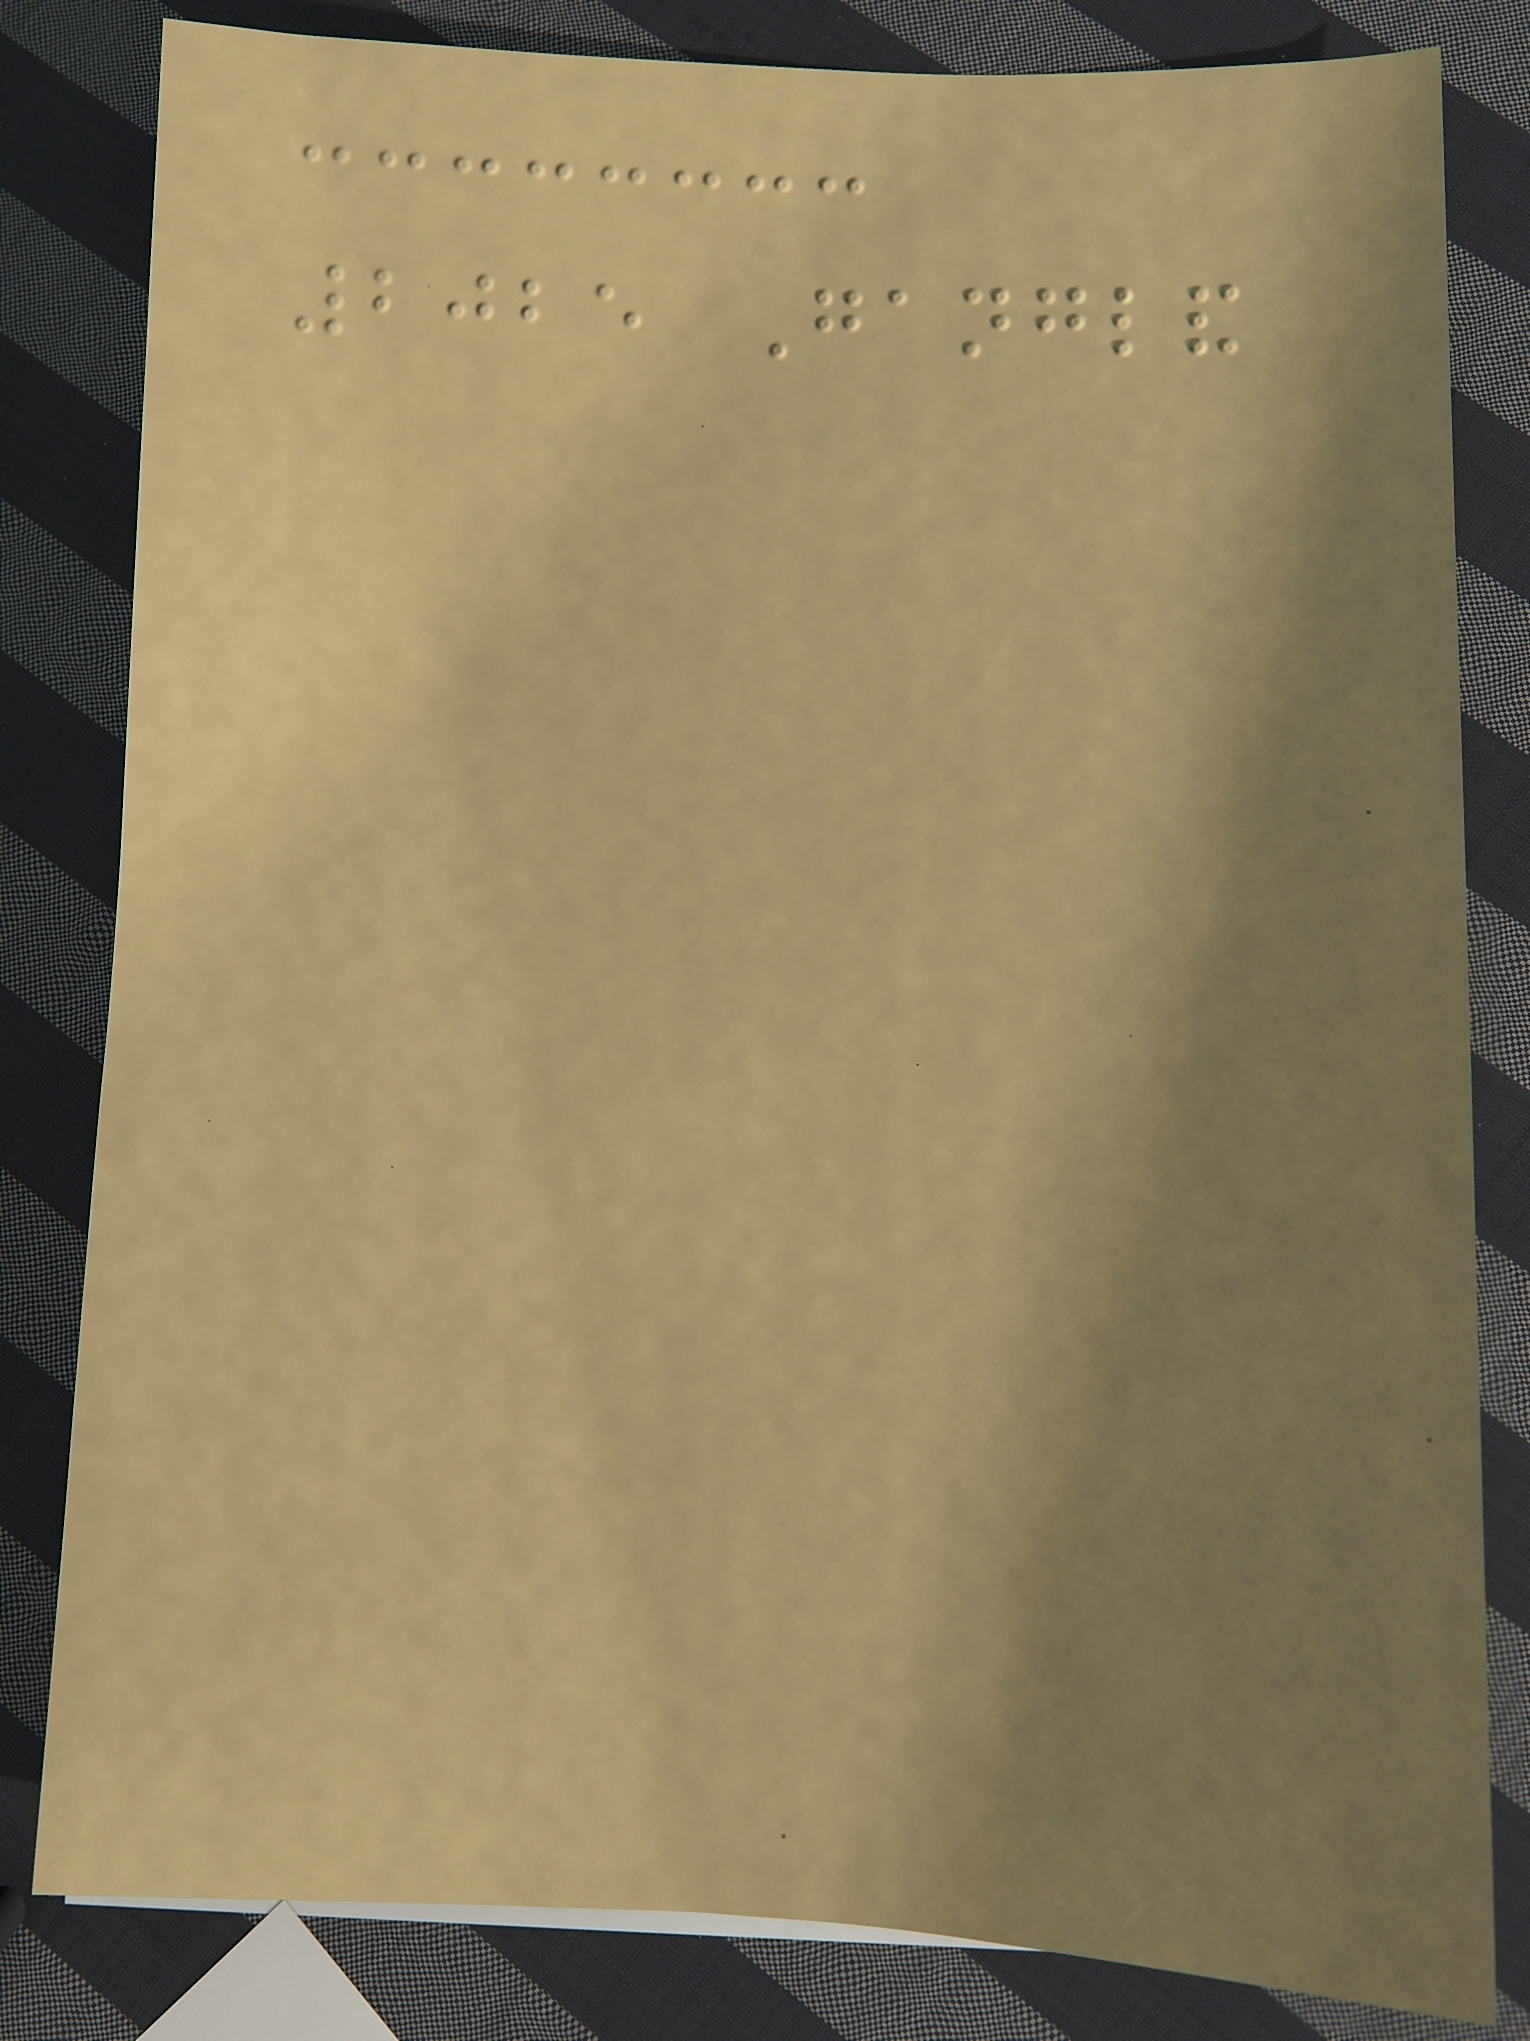2025 Gangland
